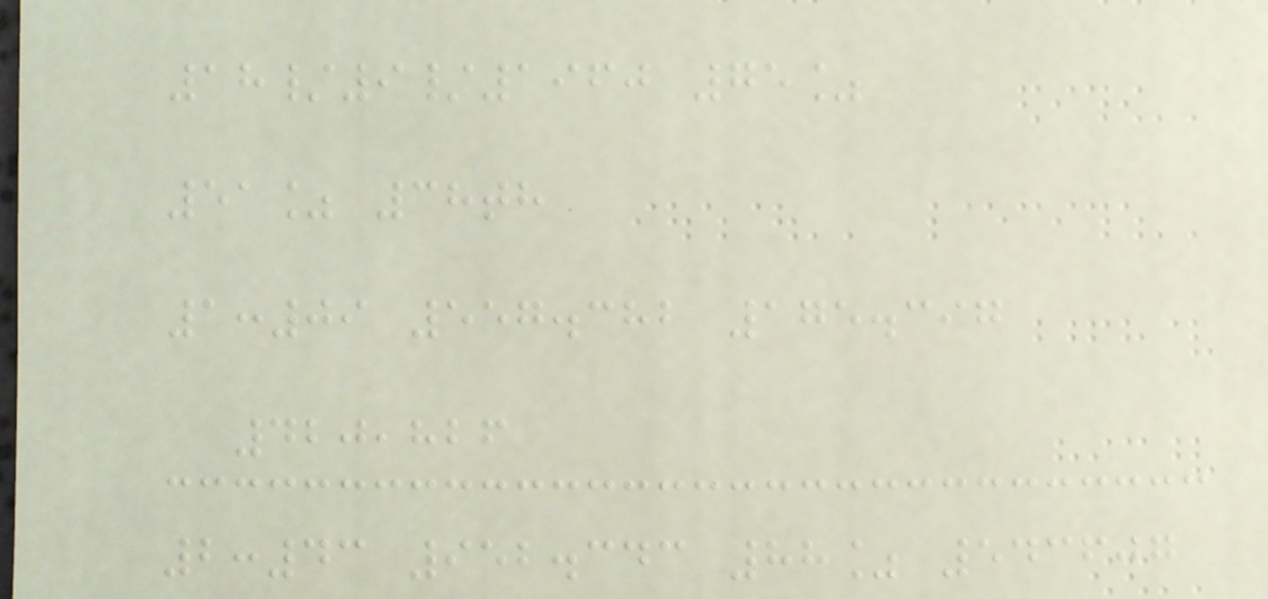18/9/1960 75%
51% 38th
1:09 557.382 175.397
420,826
2:43 952.343 88% 543607
